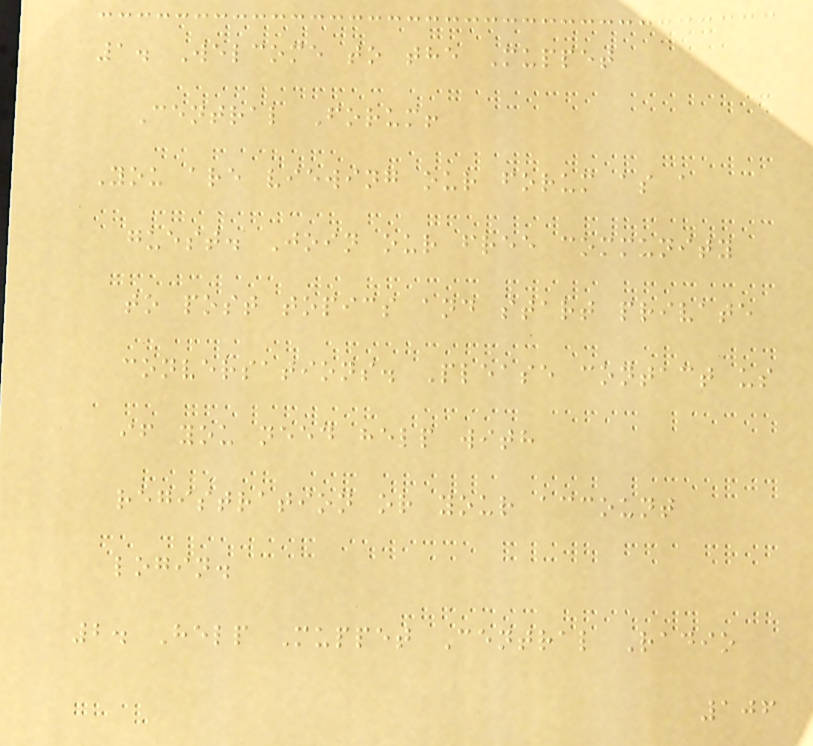1. Welcome to the Muppet
Central Forum!
You are viewing our forum as a
guest. Join our free community
to post topics and start private
conversations. Please contact us
if you need help with
registration or your account
login.
2. Help Muppet Central Radio
106
